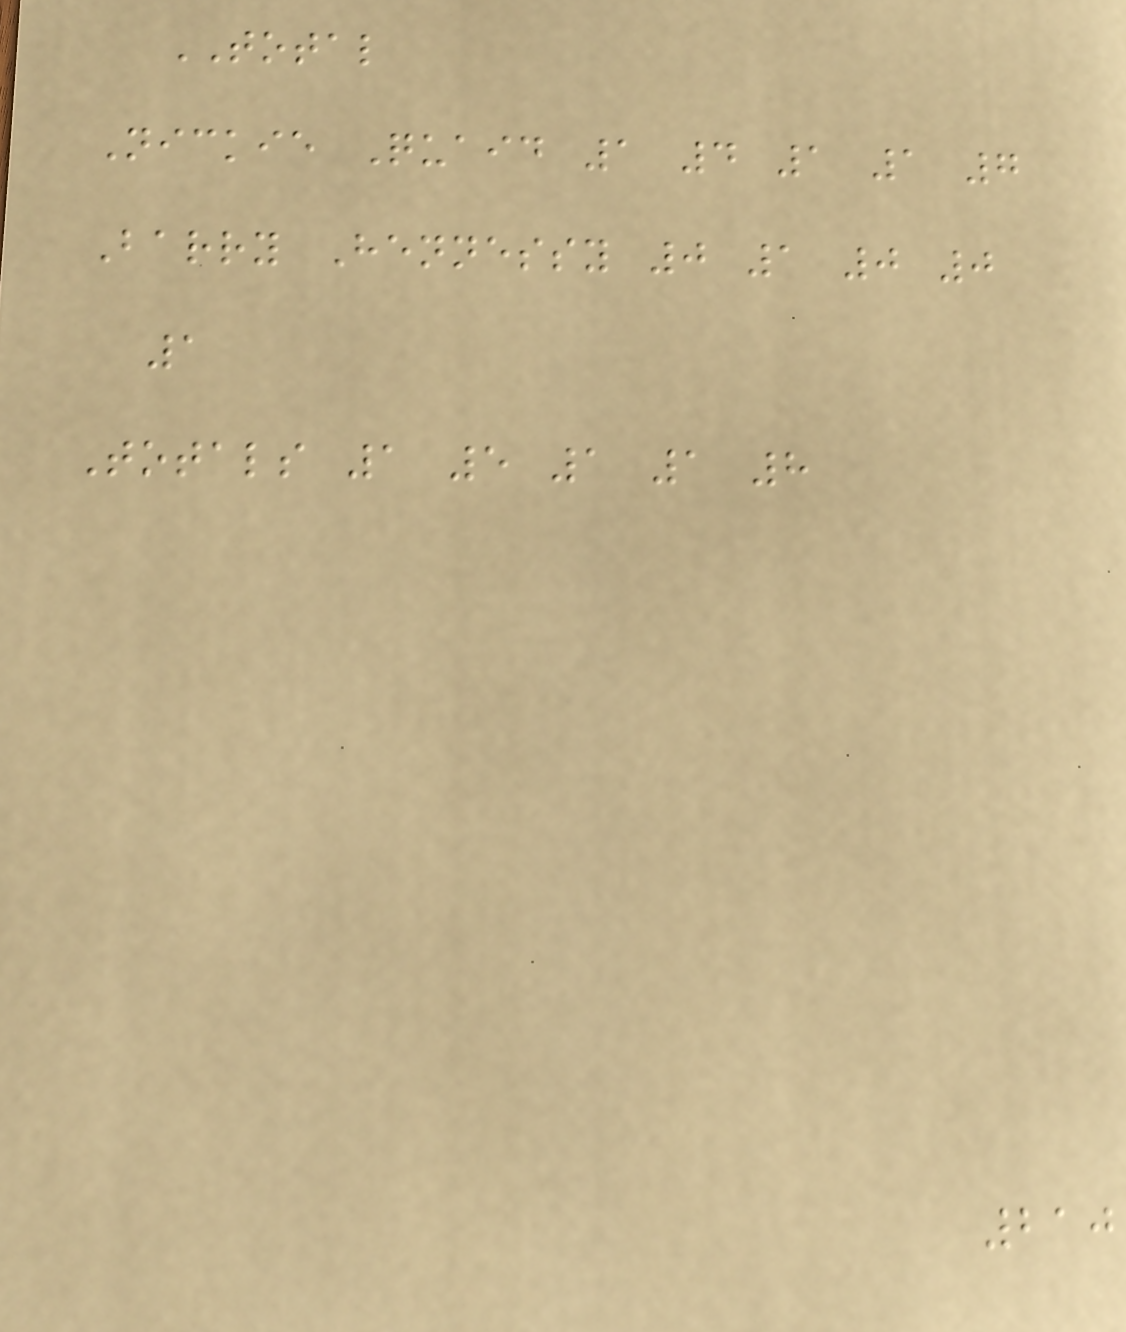TOTAL
Nickie Quaid 1 4 1 1 7
Barry Hennessy 0 1 0 0
1
Totals 1 5 1 1 8
210
